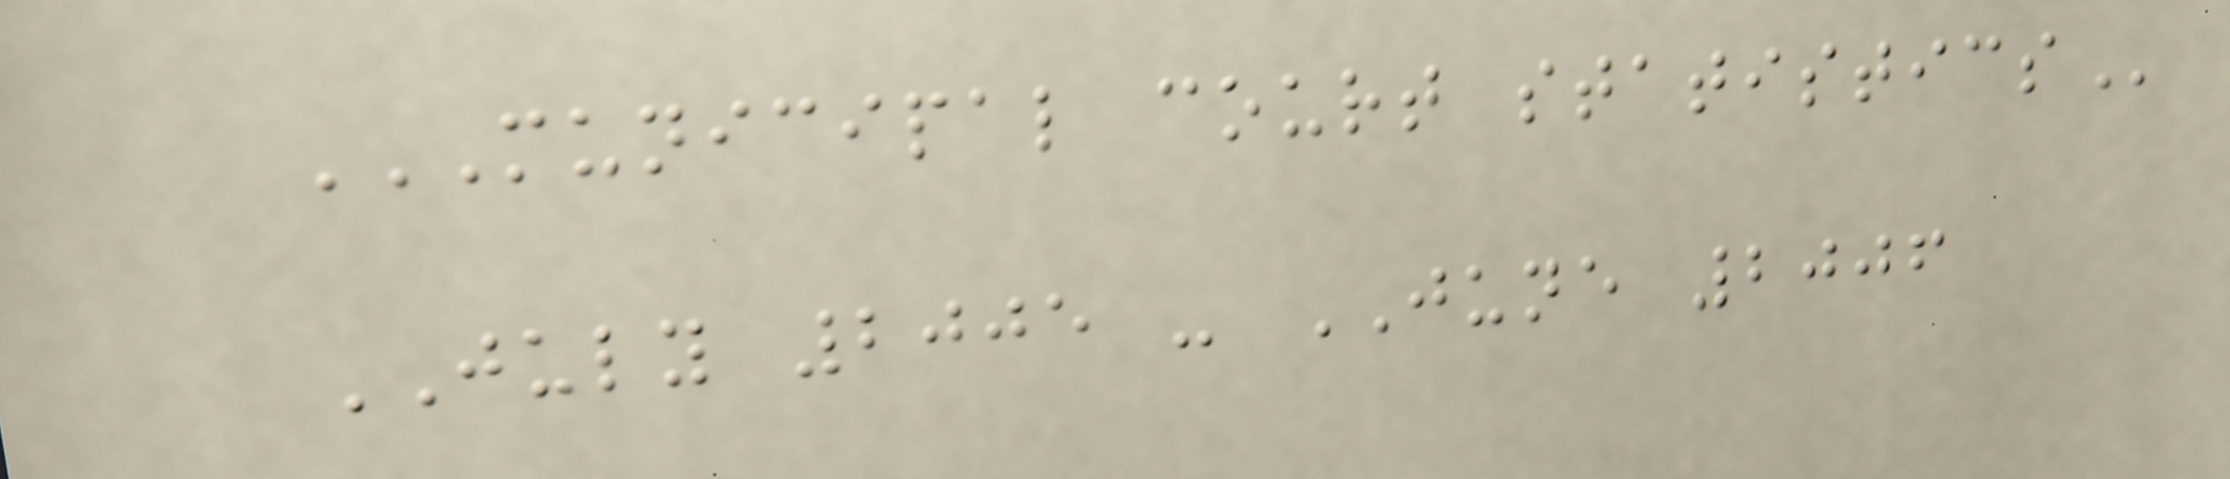MUNICIPAL COURT STATISTICS
JULY 2005 - JUNE 2006
